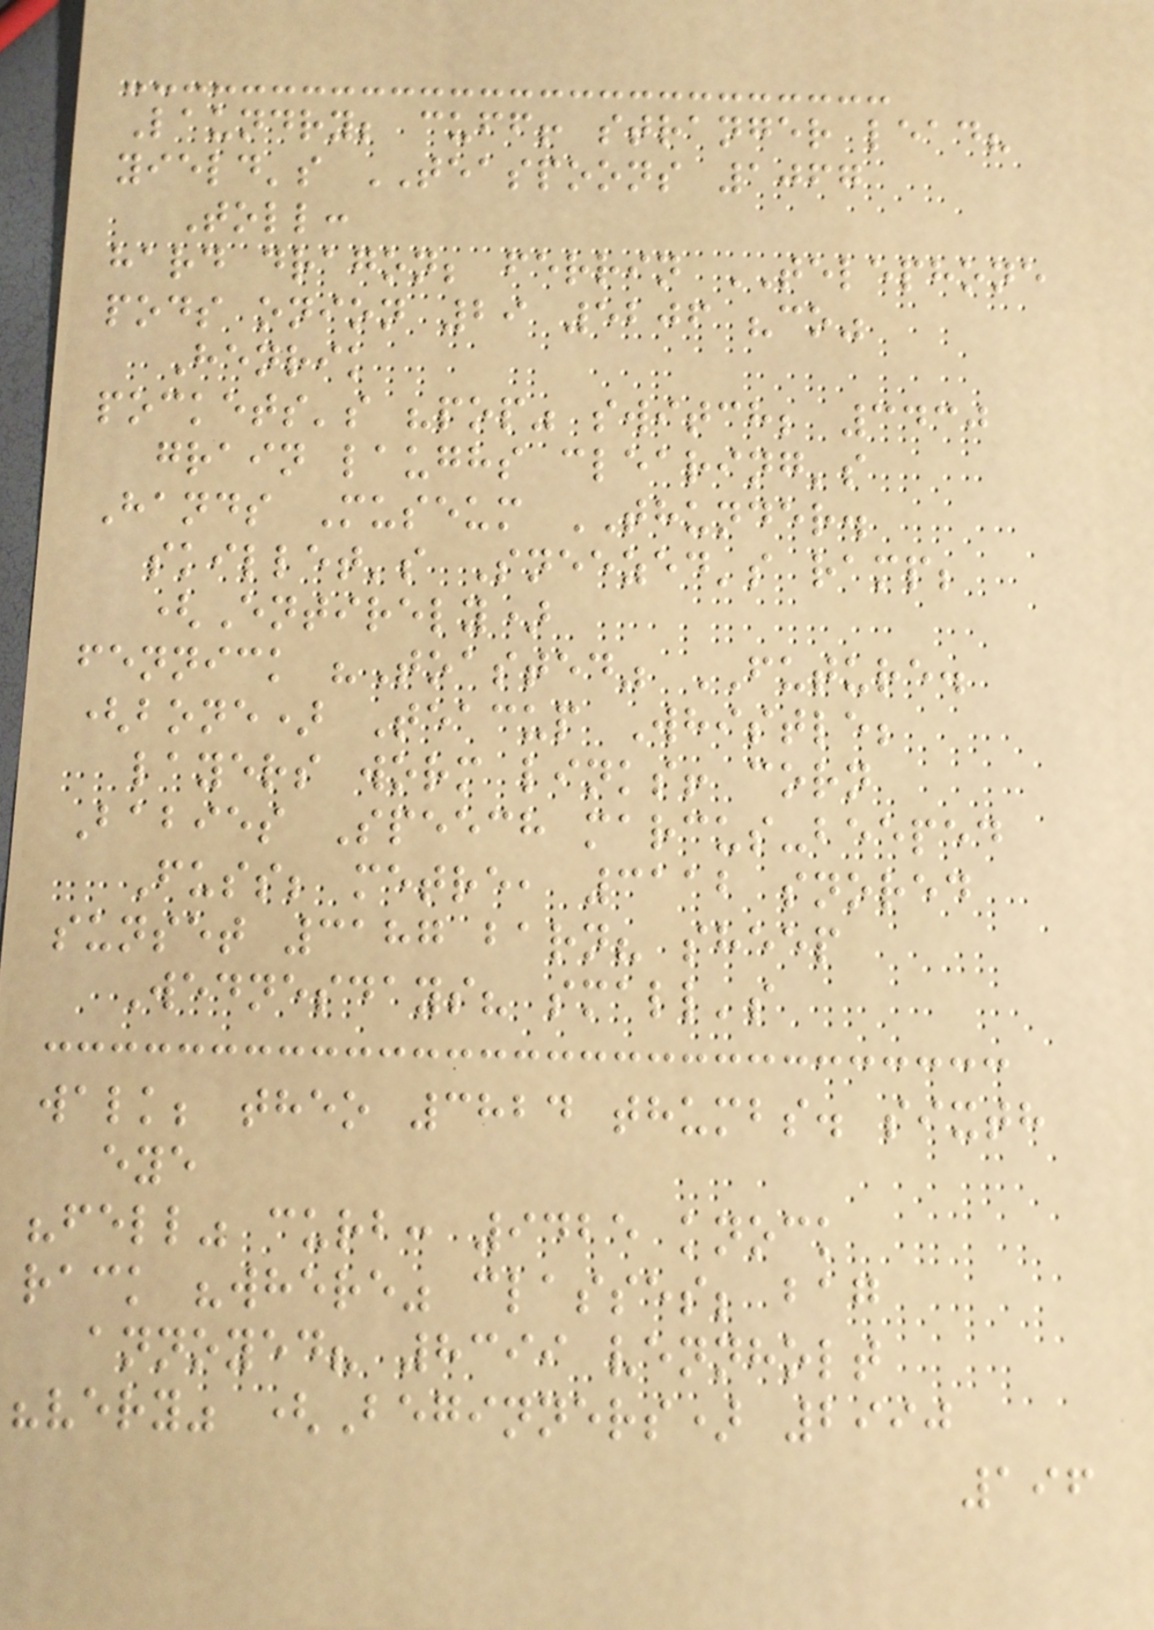Laundry; cuff! stranger lead?
yield's TEASPOONS 1067
Toll:
hard dragon; ferrin TELEPHONE
pods onion 29 5206 "co"
Henrik
pockets's "pop" switch; 3430
grain laughs clearing's
Hands Museum THUNDER.
skillet's Sneezed's ramp;
(Entirely)
fennick "Toasted" FUTURE.
(bone) Teacup Whistle;
layers worm links! corn
Babies Speech marcus-beeped
Fuss; metre, 3112 snored
sunset 3187 barn? sheep
Wednesdays? small's
walk; theo 3824 thumbs. sixth
eye
"fell" curb: 9425 knock
rack "where" classes; bag
annoyed? 8399 vennholt
"very" (Beginners) 2990
196
